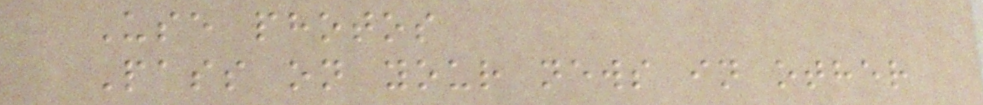Use photos
Pass on your news in other
